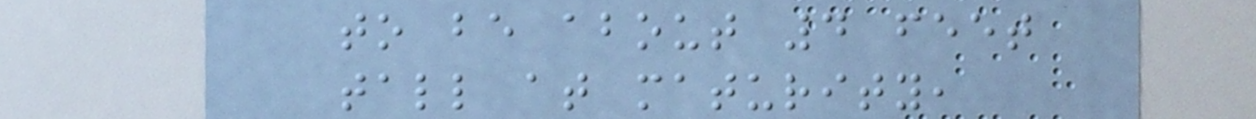to be about 4 feet
tall at maturity,
